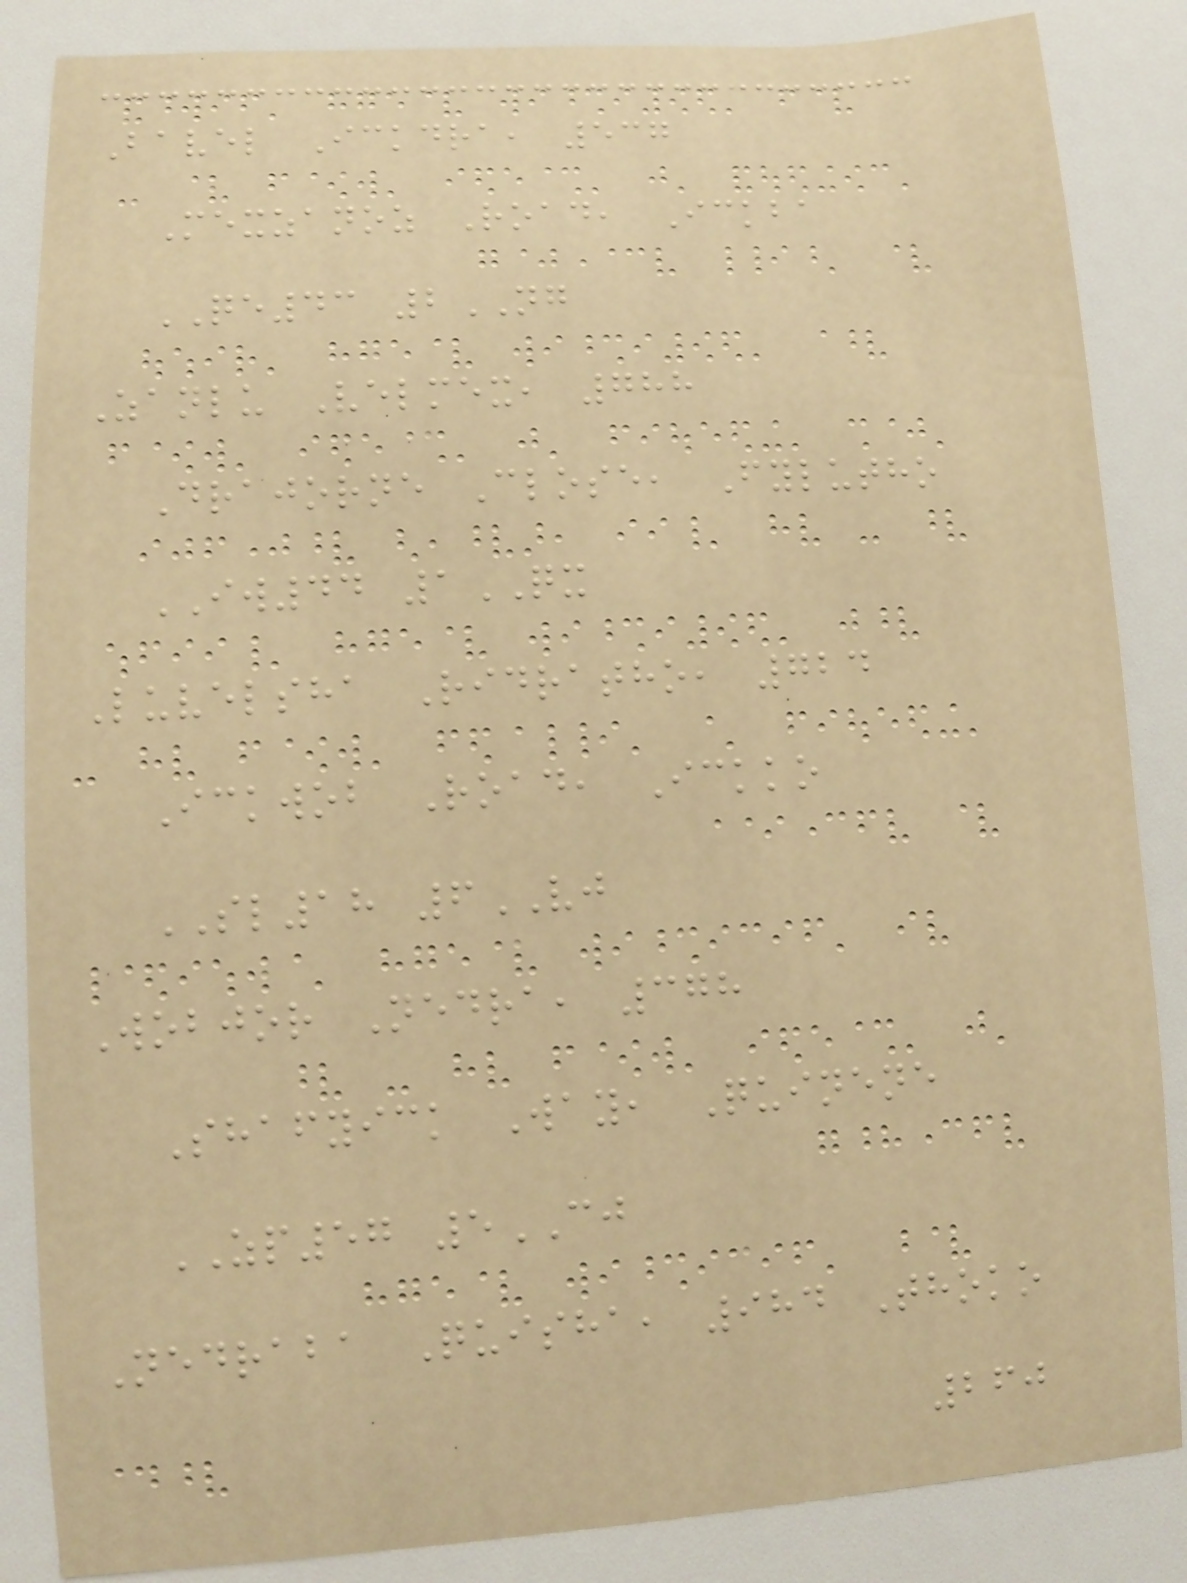Bavel Ickdra, 537
Mexzanoz Road, Ickba
QE43 2NG
Zanlu Velmex, 788
Drajorne Close, Fylutho
IW44 1QX
Luvelsha Ridratho, 724
Ickwob Road, Ickko
SL18 6VJ
Wobjor Nedra, 378
Shafyick Way, Quinene
ZP57 5CJ
Nedraba Quisha, 984 Thoko
260
